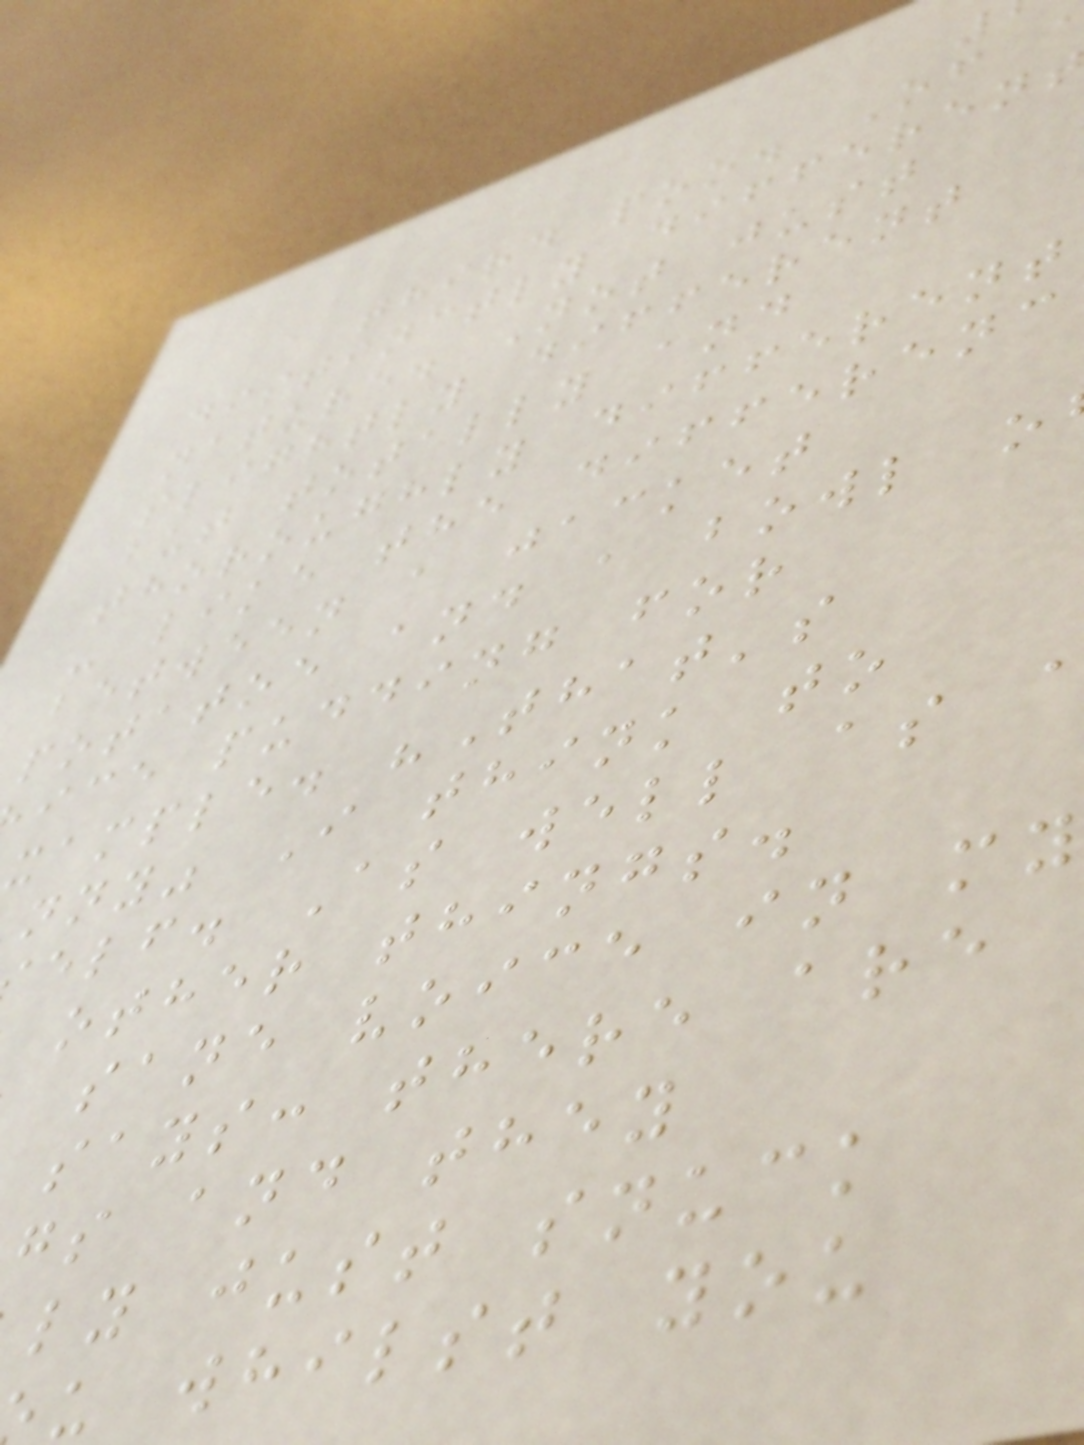a third poo. Of
distinctly differen
nature. Not just
slightly different
but totally and
thoroughly different
- like the differenc
between a jacket
potatoe and a bowl o
ice pudding for
xample. "That's
nny" I think to
elf. As well as
other things.
sane voice in my
says: there are
gs and they
ly just snuck
u whilst you
